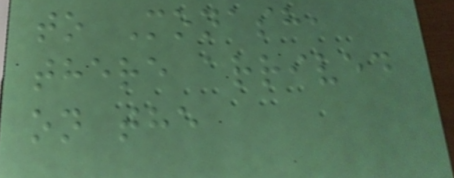to Monash,
there arrived
on the
